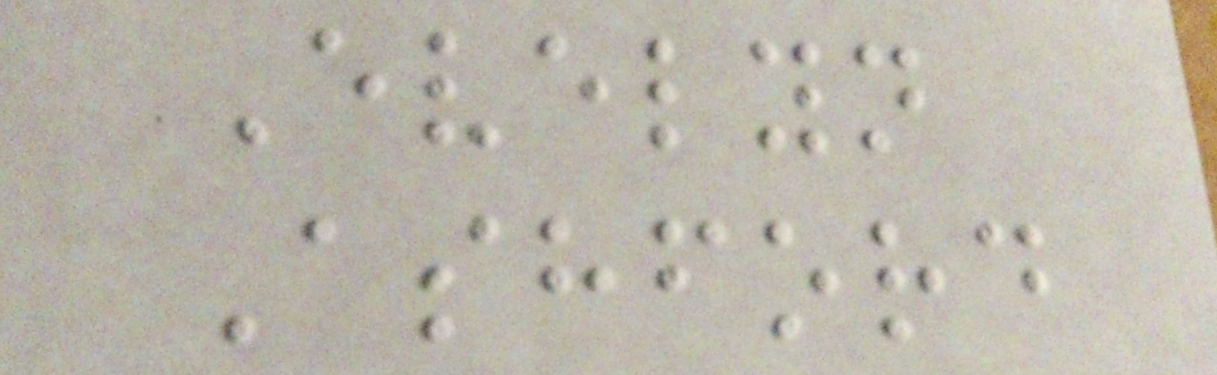Evelyn
Ashford
